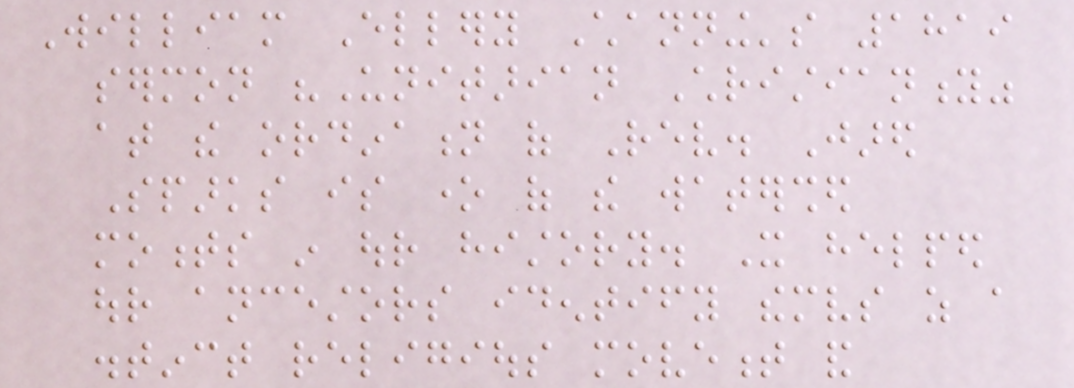William Ellery Channing's 1819
sermon "Unitarian Christianity"
at the ordination of Rev. Jared
Sparks is one of the watershed
moments in our history. It helped
our ancestors identify themselves as a
distinct religious movement and
